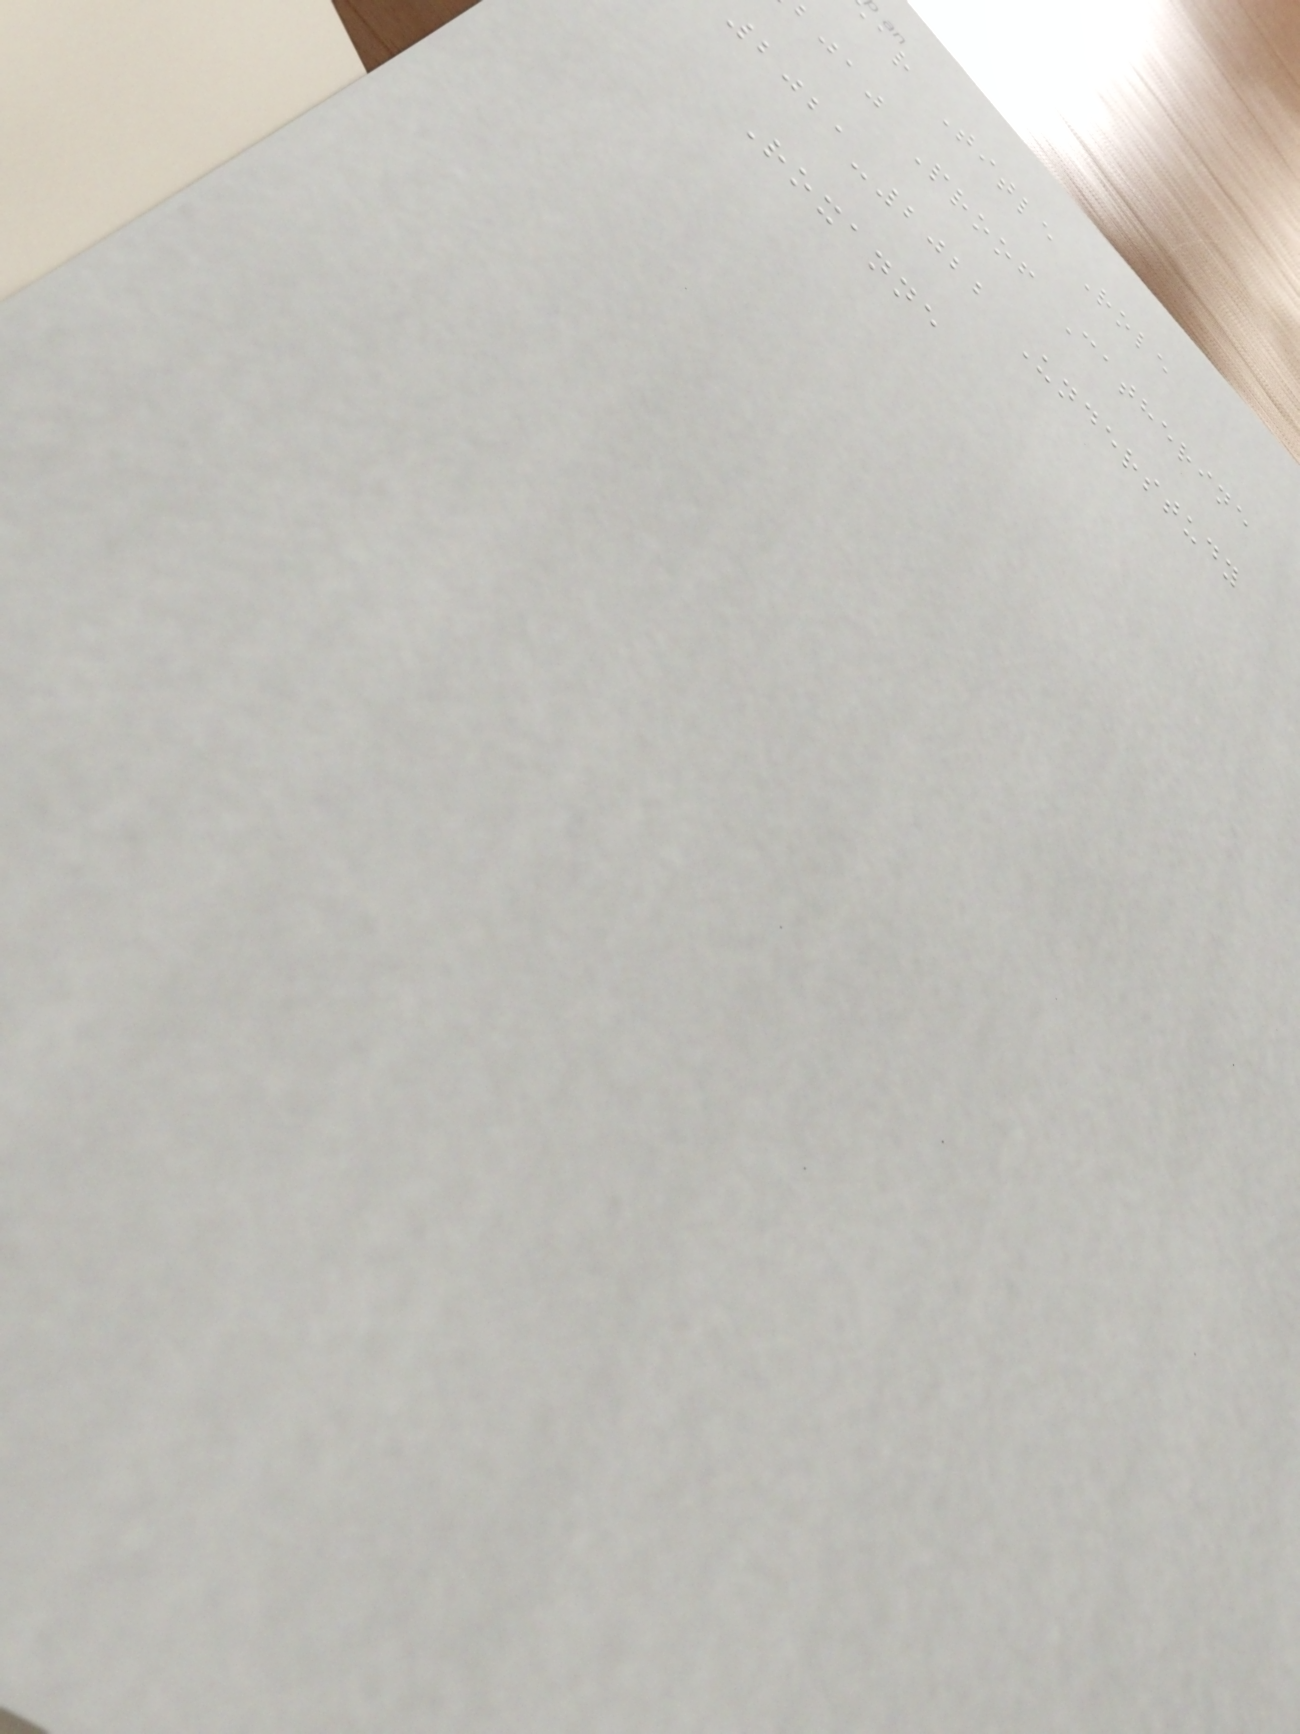ar Title Role
bjaj Proof Catherine
2021-2022 Understudy
Roxanne
